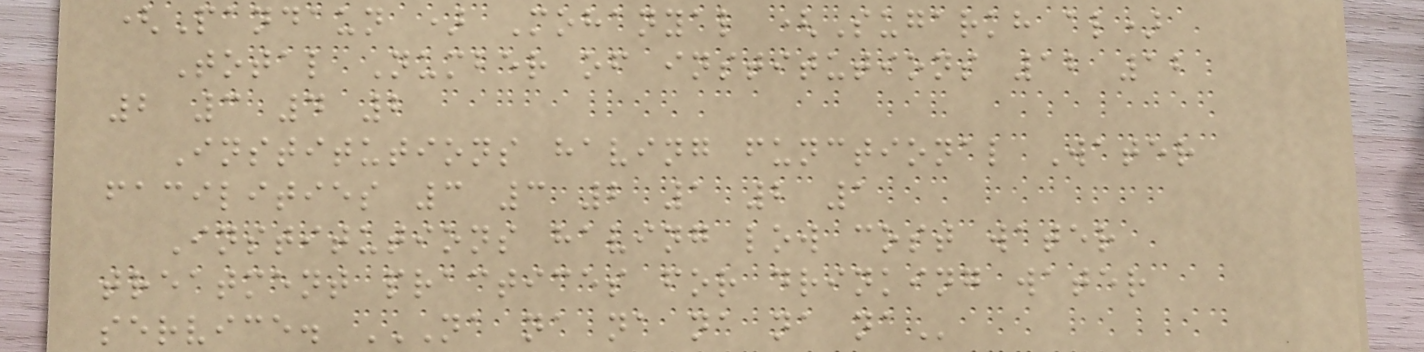(Pandaun ) Mohanyal (Sugarkh al)
Total Number of institutions 12 12
2 3 4 2
Institutions having functional Water
facilities 3 3 2 1 2 1
Institutions having low cost water
treatment practices for drinking water
service. NA NA NA NA NA NA
